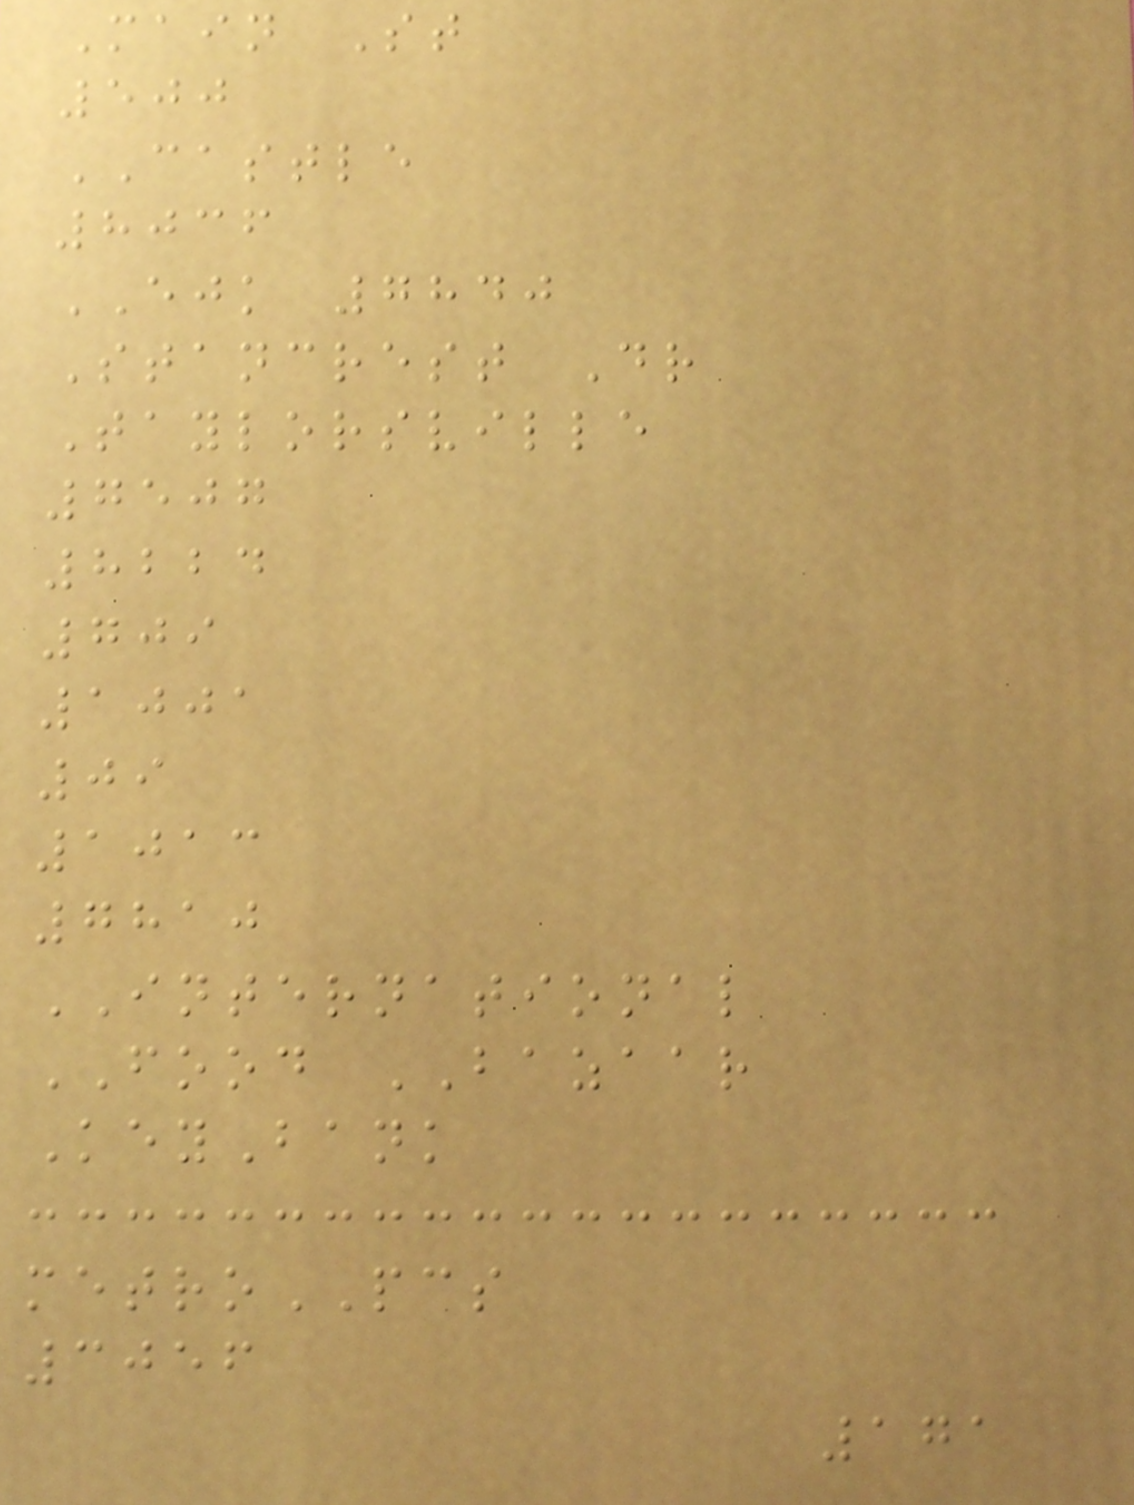Main St
500
CASTLE
8036
EJK 7840
Stancrest Dr
Taylorsville
7507
8224
709
1001
09
1013
7810
INTERNATIONAL
FOOD BAZAAR
KeyBank
metroPCS
3056
171
